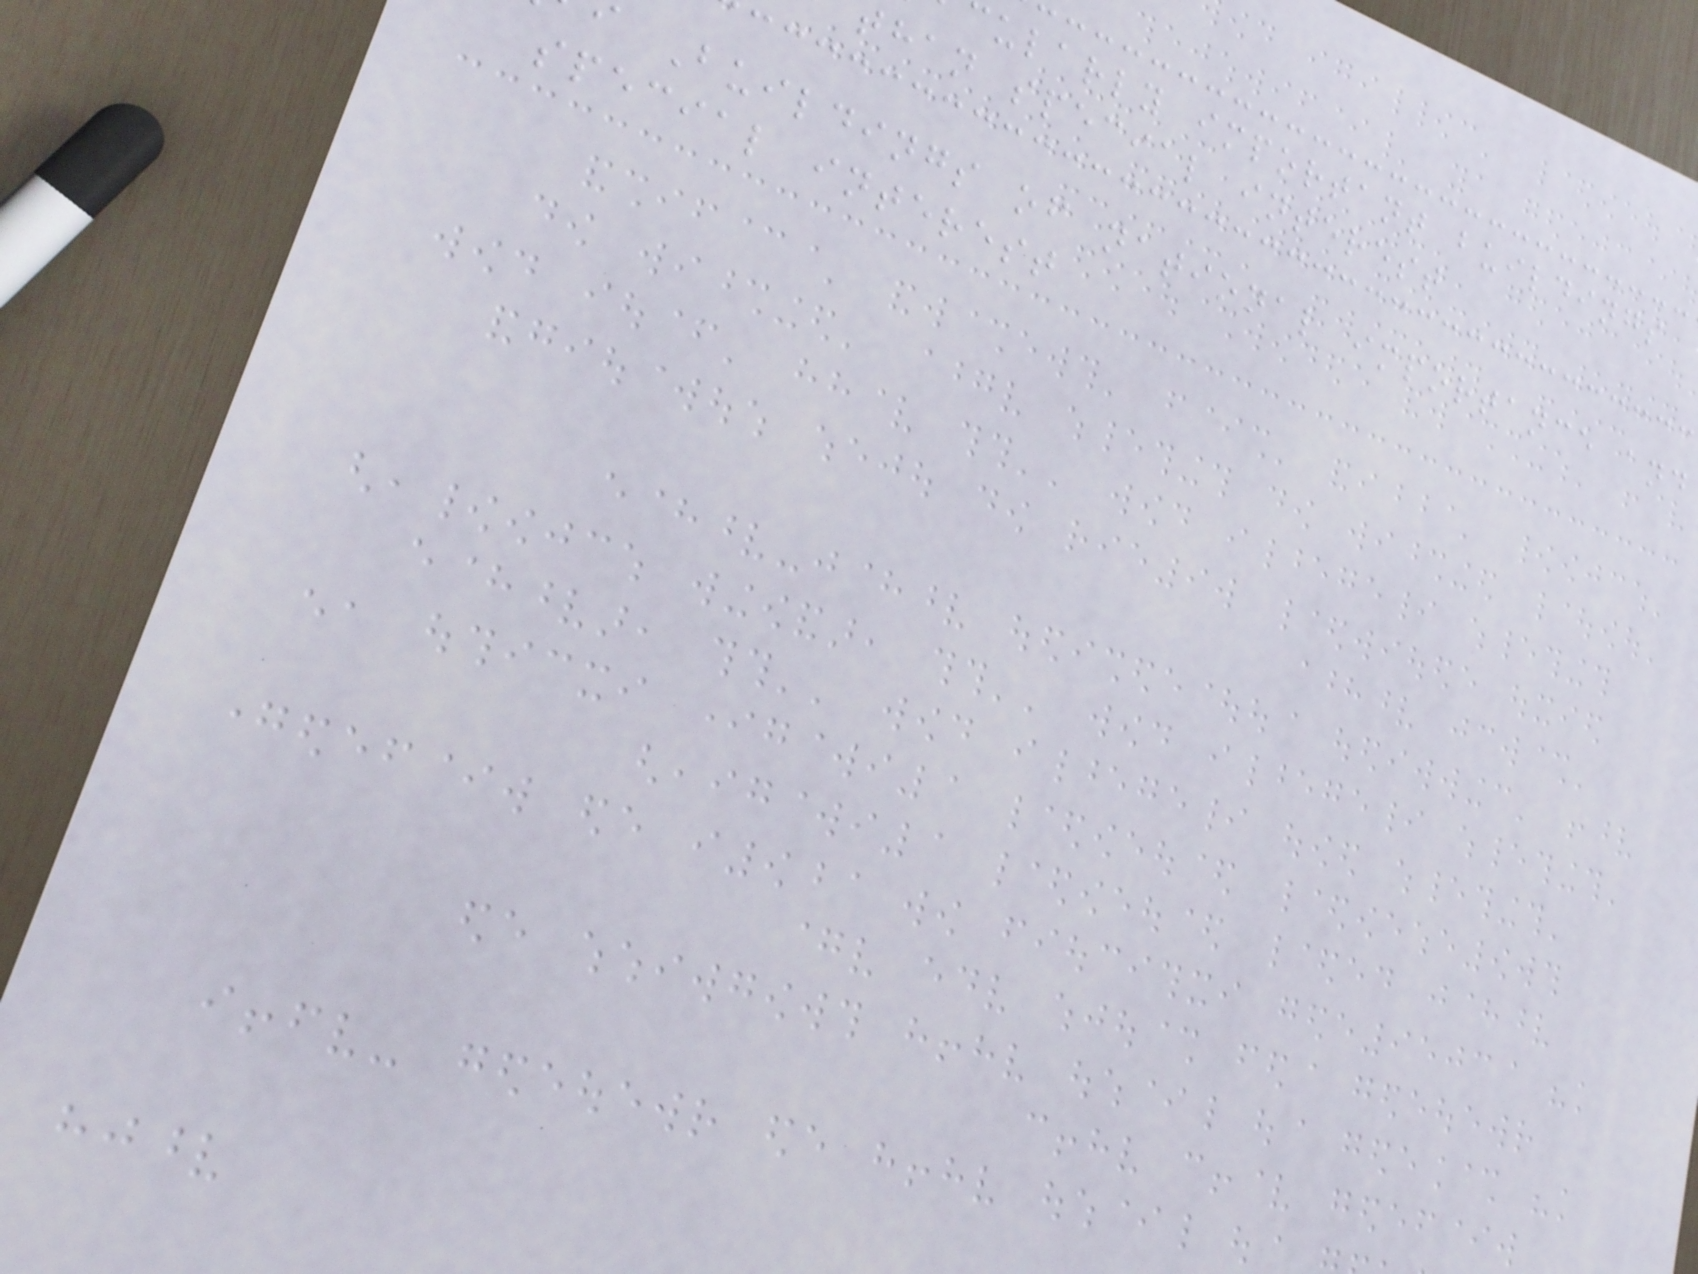ularly important buildings
than special interest
Buildings of national importance and
special interest
